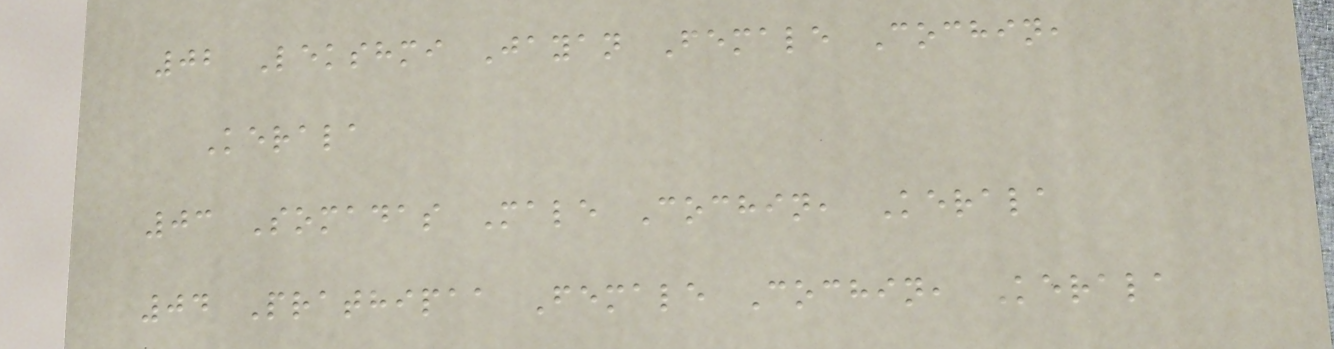02 Lekshmi Jayan Female Cochin,
Kerala
03 Somadas Male Cochin, Kerala
04 Prathipaa Female Cochin, Kerala
